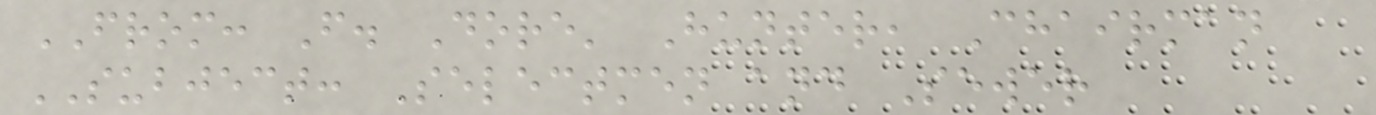FROM: F. Dore' Hunter, Chairman
SUBJECT: Selectmen and Sewer
